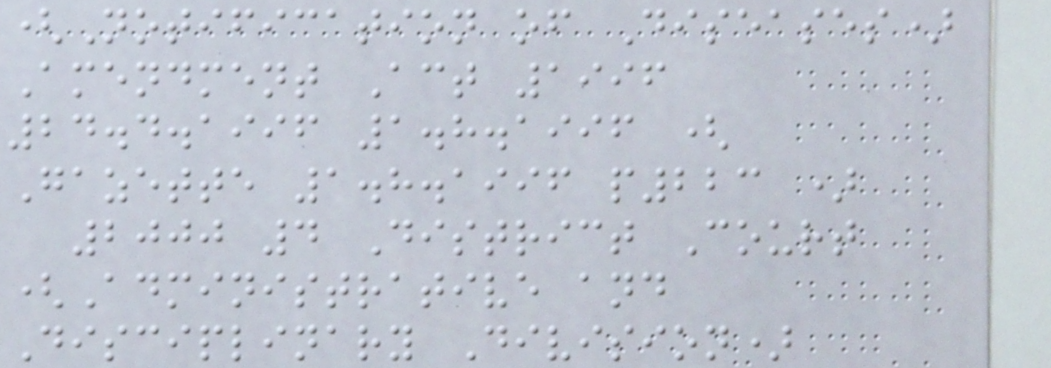(Notification of Diseases)
Amendment Act 1996
24.4.1996 1.8.1996 (
Gazette 1.8.1996 p223 )
2000 4 District Court
(Administrative and
Disciplinary Division)
